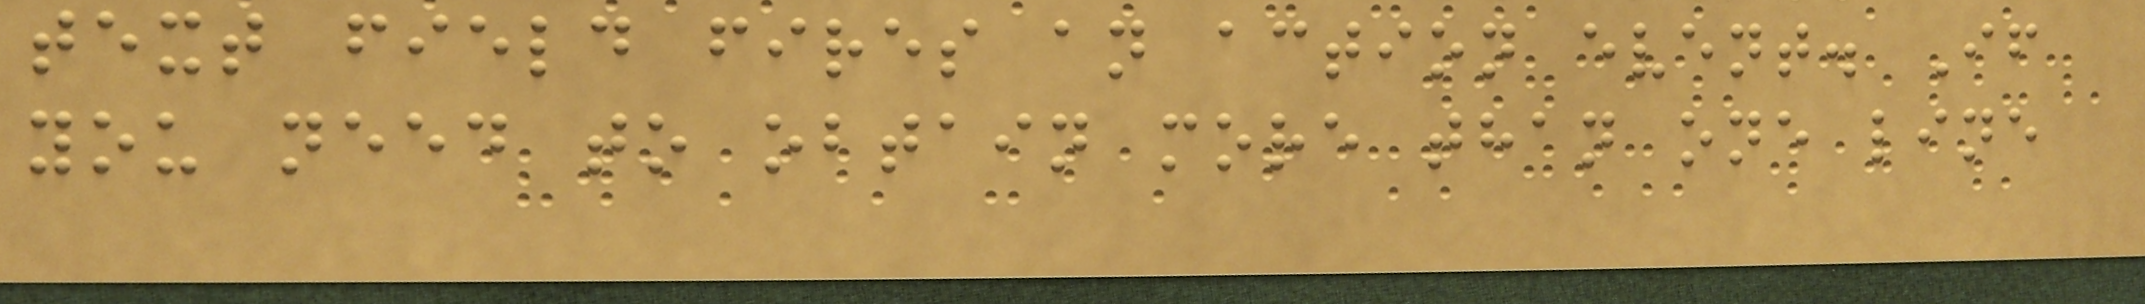text field fires an action event. If
you need to obtain more than one line
